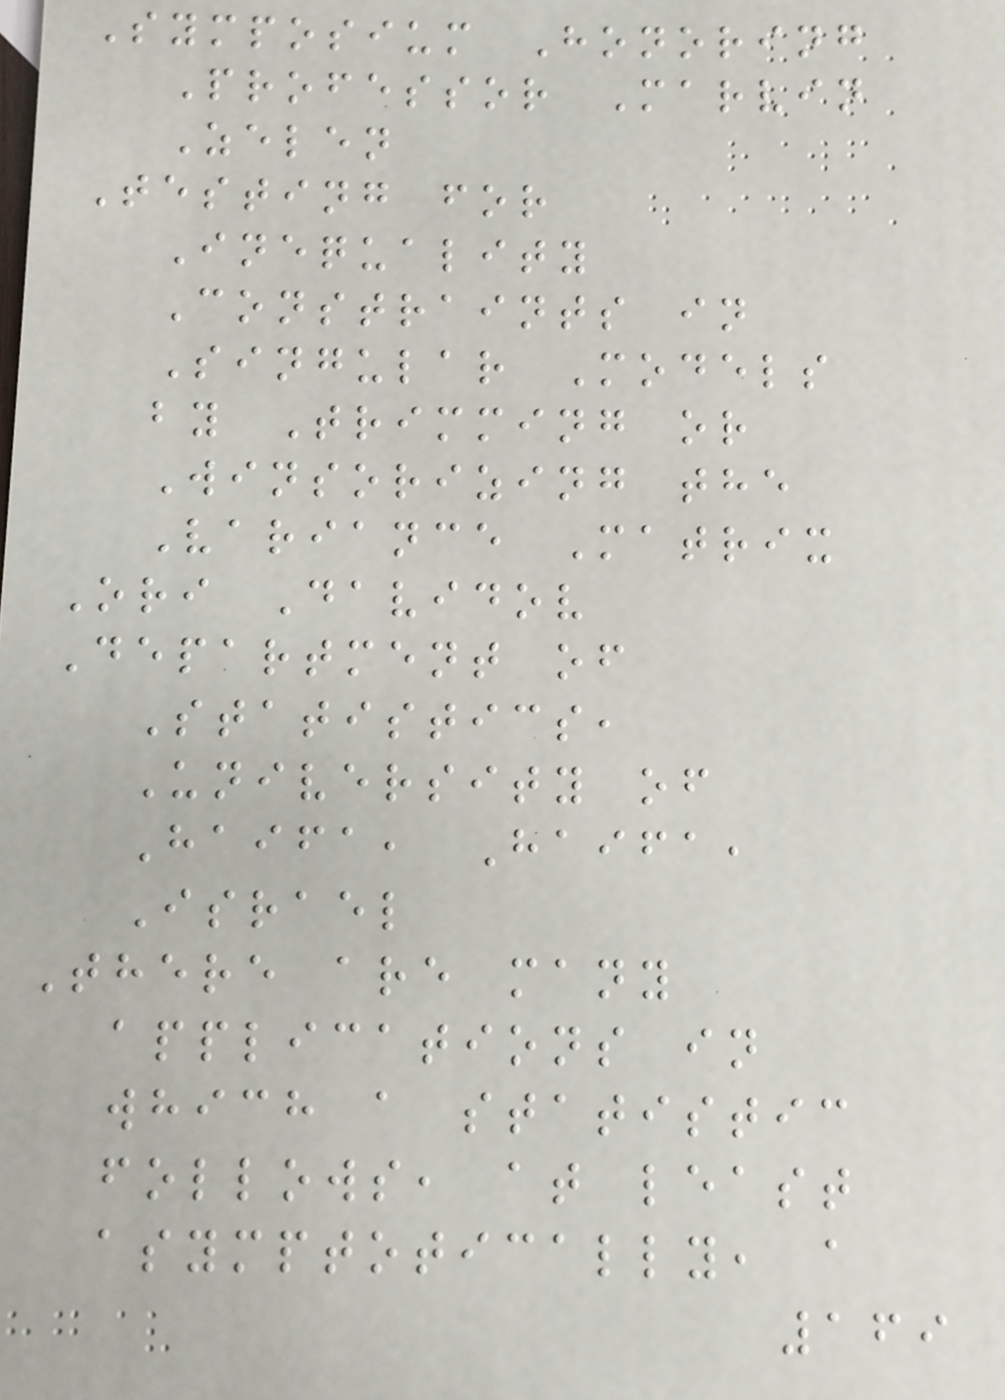Symposium Honoring
Professor Marvin
Zelen
Testing for
Inequality
Constraints in
Singular Models
by Trimming or
Winsorizing the
Variance Matrix
Ori Davidov
Department of
Statistics,
University of
Haifa, Haifa,
Israel
There are many
applications in
which a statistic
follows, at least
asymptotically, a
169
